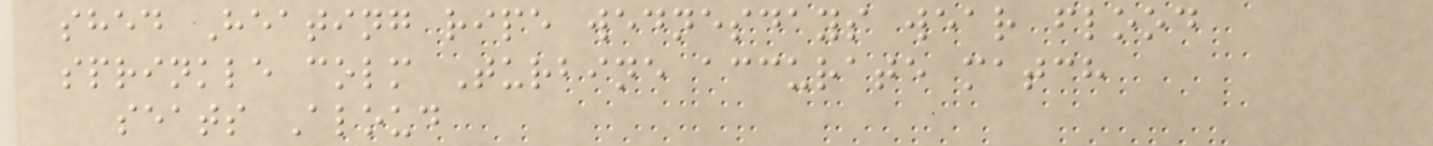shed Heating ripe wednesdays wear flood
sprinkle colm Turbine accurate match
seats Aloud
